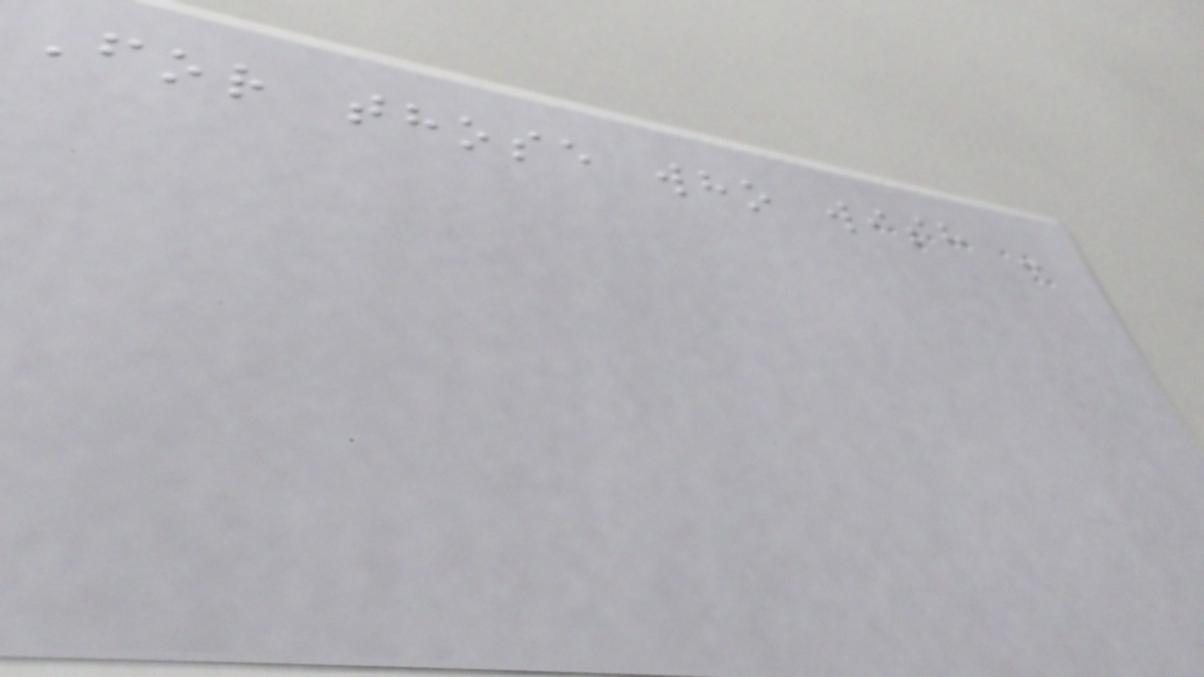For those who wish -
